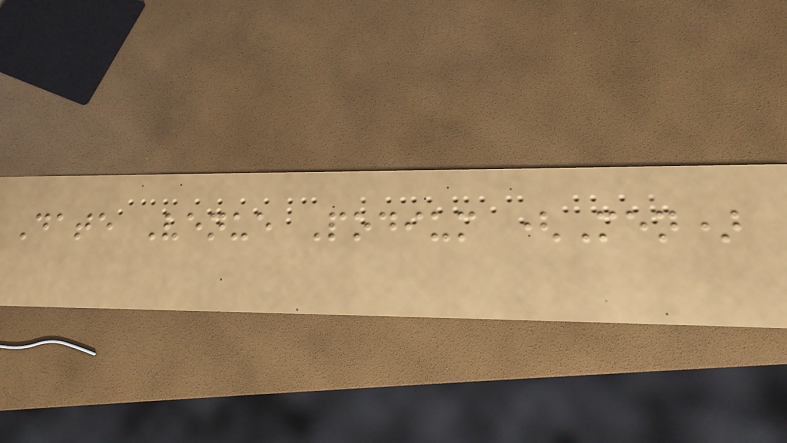Date Venue Podium (Men)
